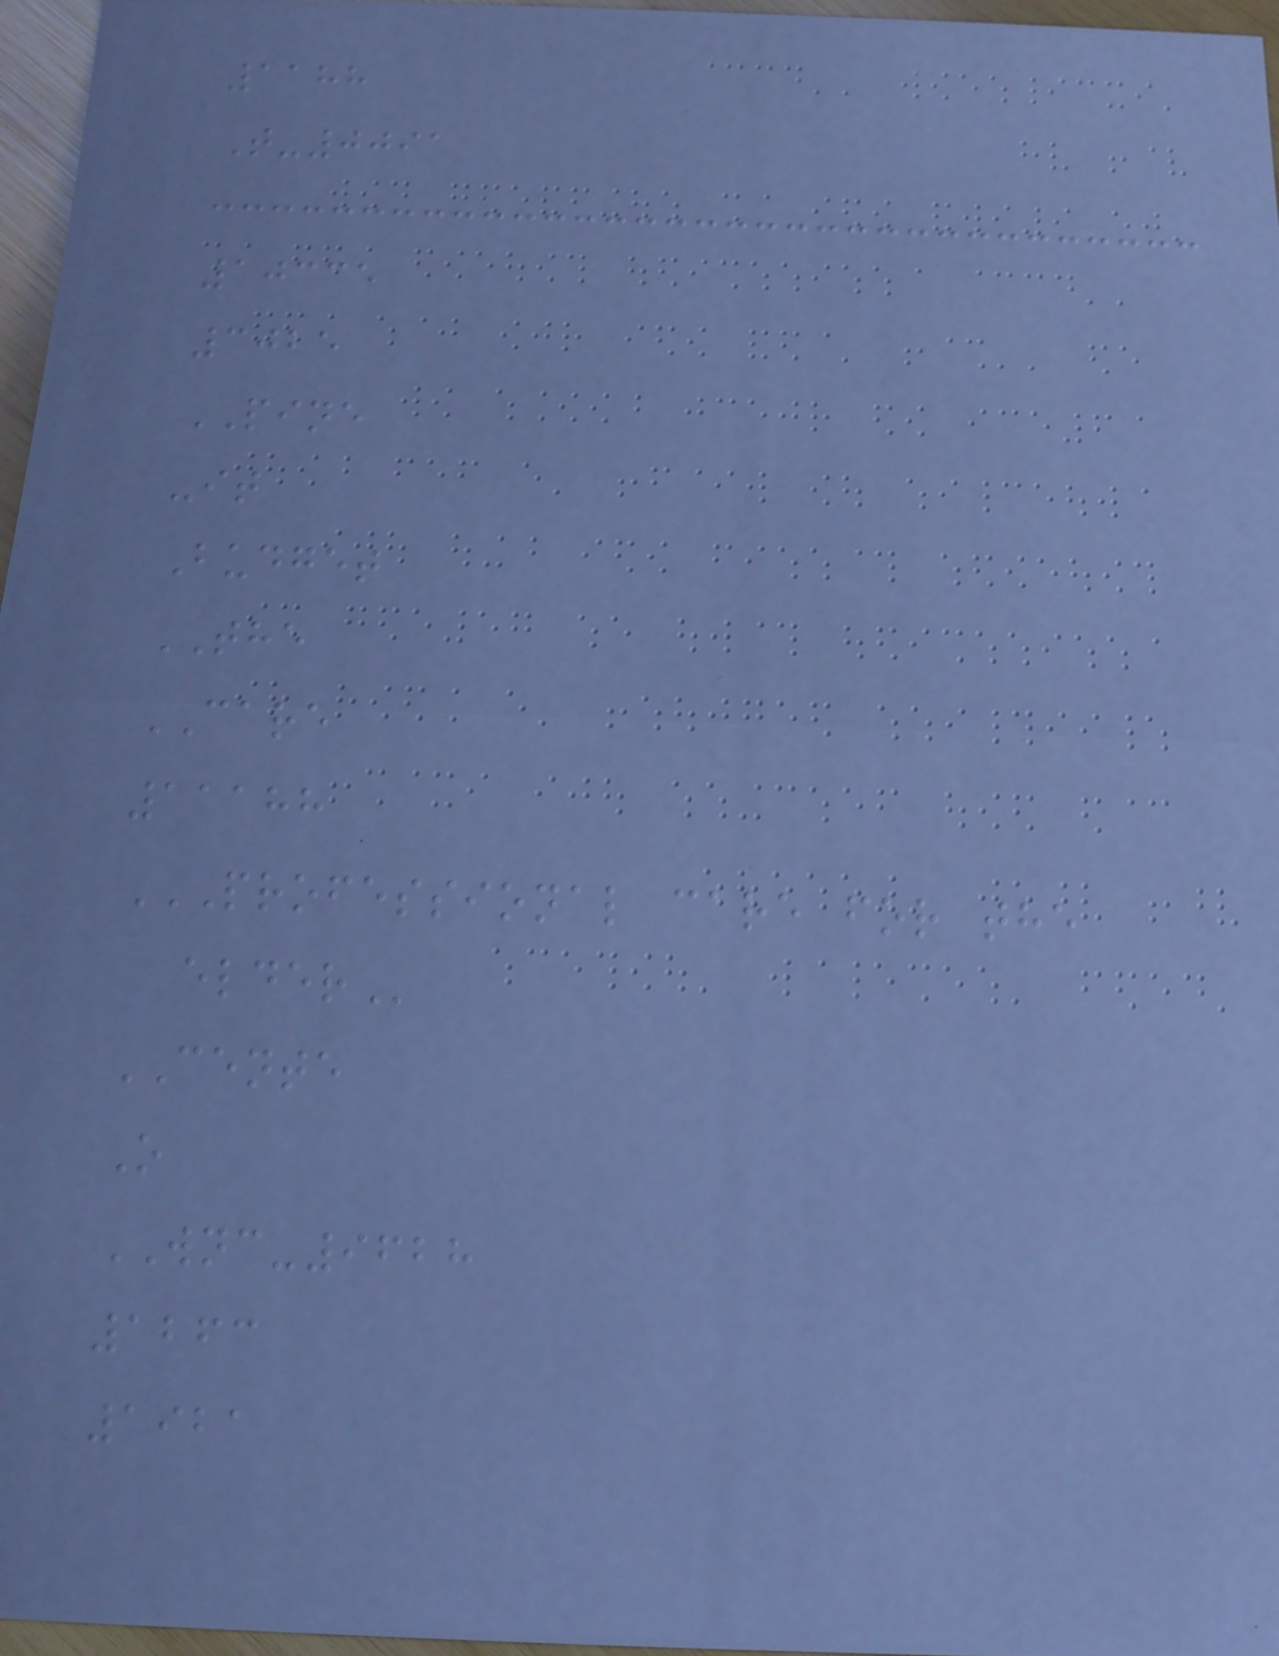1188
T-0091
10335
3025
PINE
-it
Budget
THE
CARE
11188
PROFESSIONAL CARE FOR THE
ELDER
CENTE
O
WNC-9628
1263
1921
